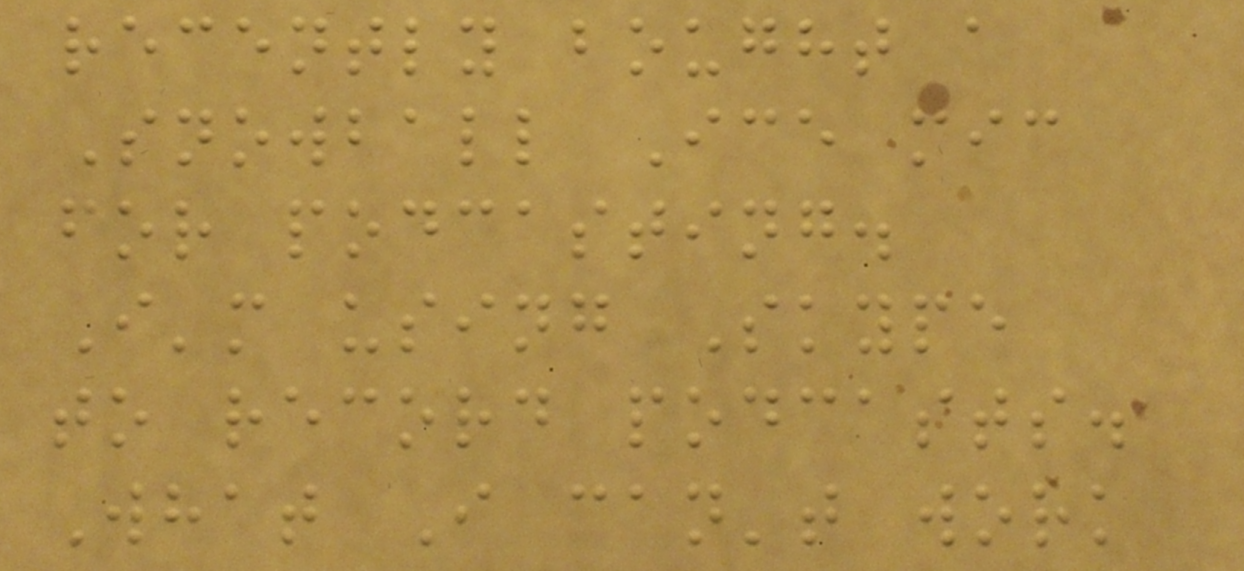recently bought a
Snowball Ice mic
for podcasting.
I'm using Skype
to record podcasts.
What I can't work
